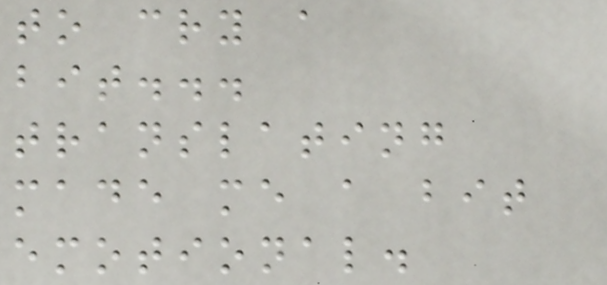to cry a
bit...
translating
made me a bit
emotional.
